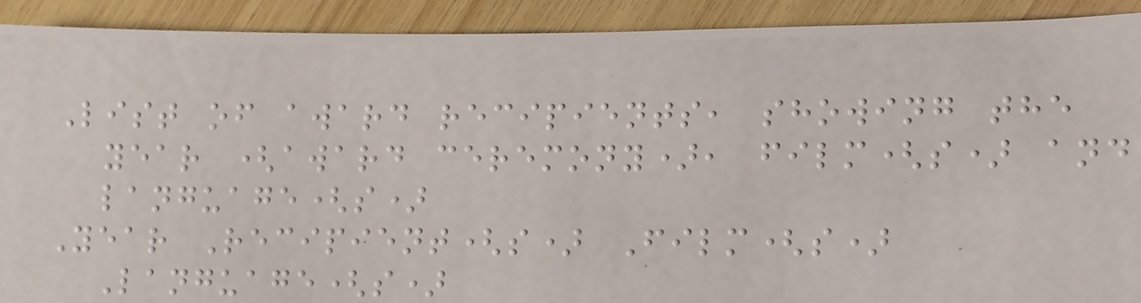List of award recipients, showing the
year (award ceremony), film(s) and
language(s)
Year Recipient(s) Film(s)
Language(s)
